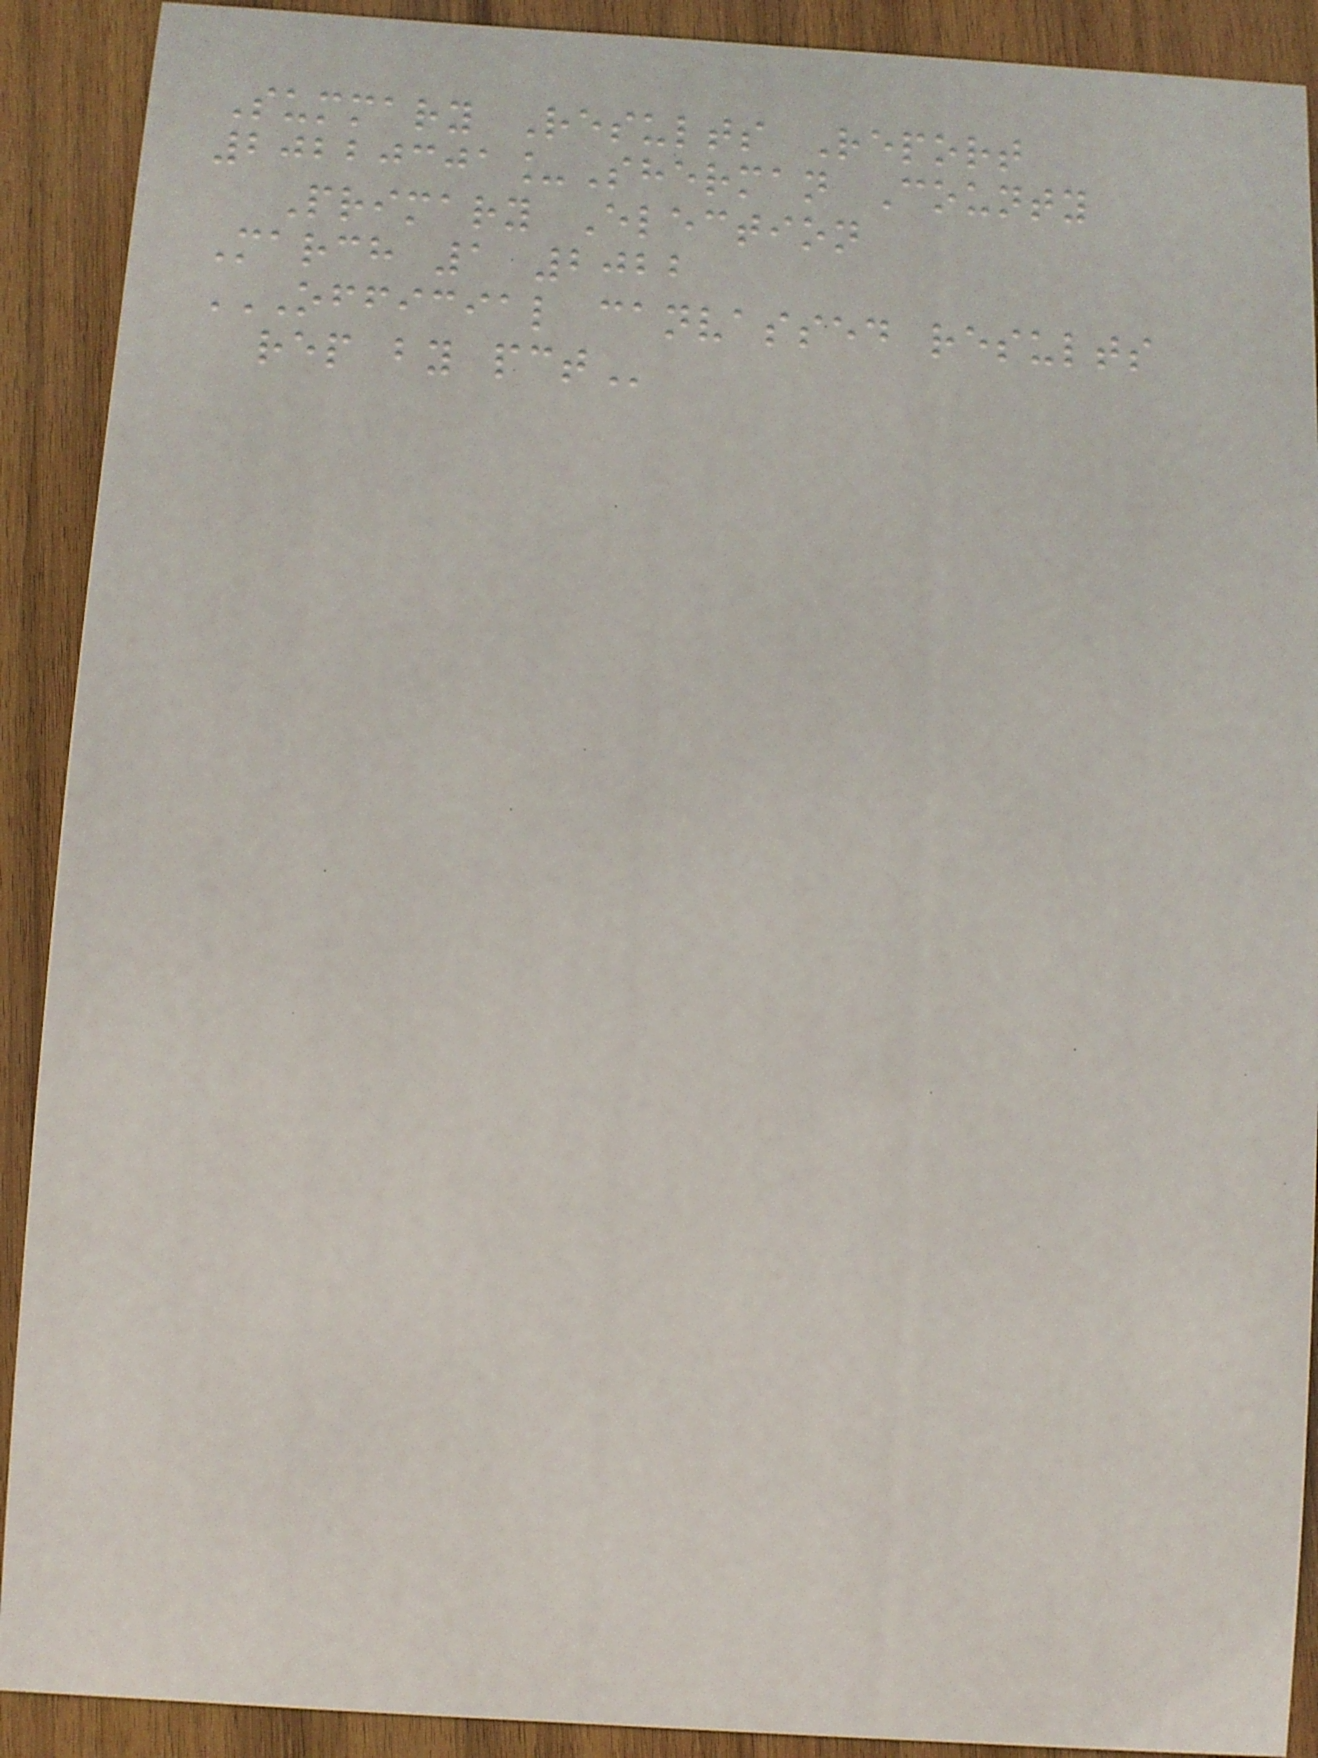Summary Results Report
20220301_Sherman County
Primary Election
March 1 2022
OFFICIAL CANVASSED RESULTS
REP BY PCT
